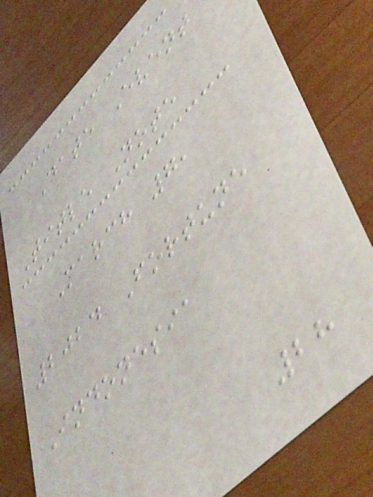Date Event
Title Note
March 7,
2024 Fortune
Indonesia
28
